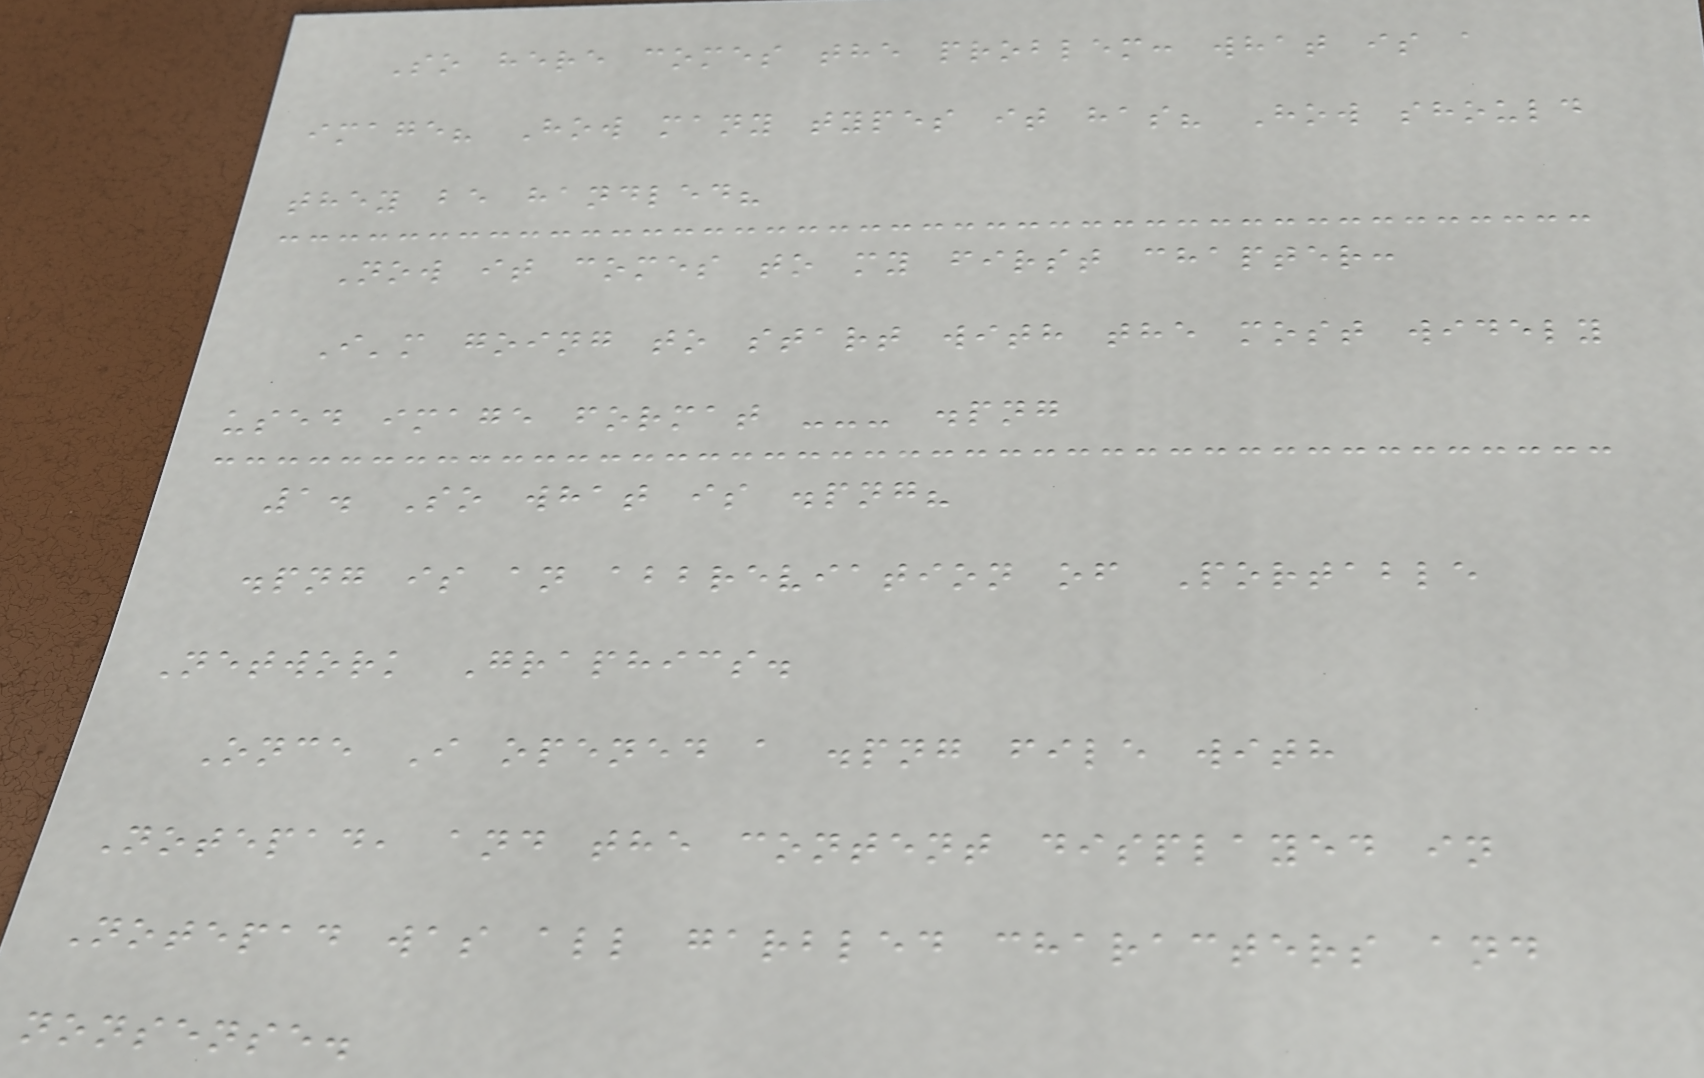So here comes the problem: what is a
image? How many types it has? How should
they be handled?
Now it comes to my first chapter:
I'm going to start with the most widely
used image format --- .png
1. So what is .png?
.png is an abbreviation of Portable
Network Graphics.
Once I opened a .png file with
Notepad, and the content displayed in
Notepad was all garbled characters and
nonsense.
